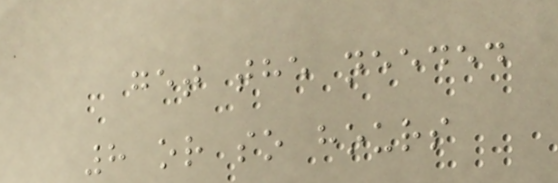get the needed
8 or so hours
